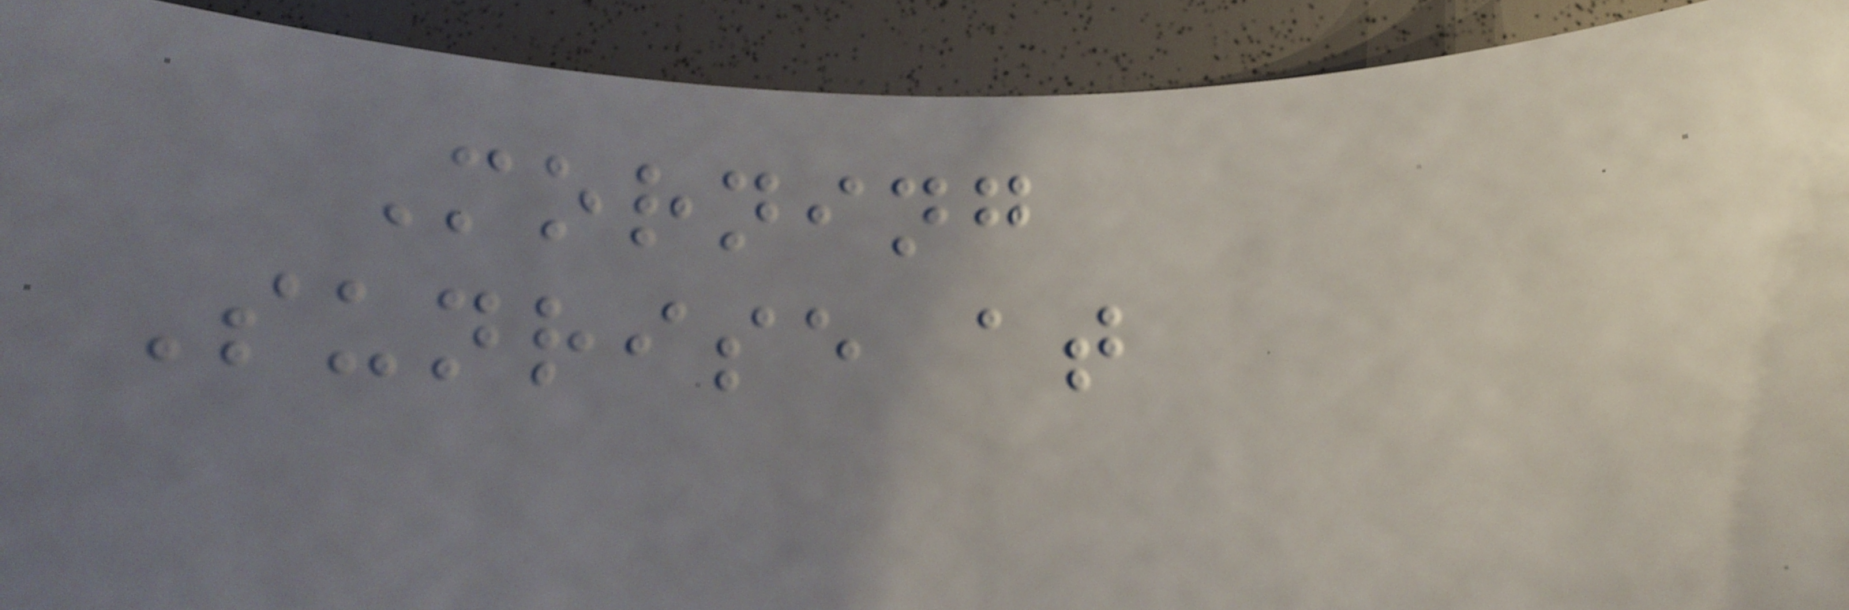Morning
Sunrise at
